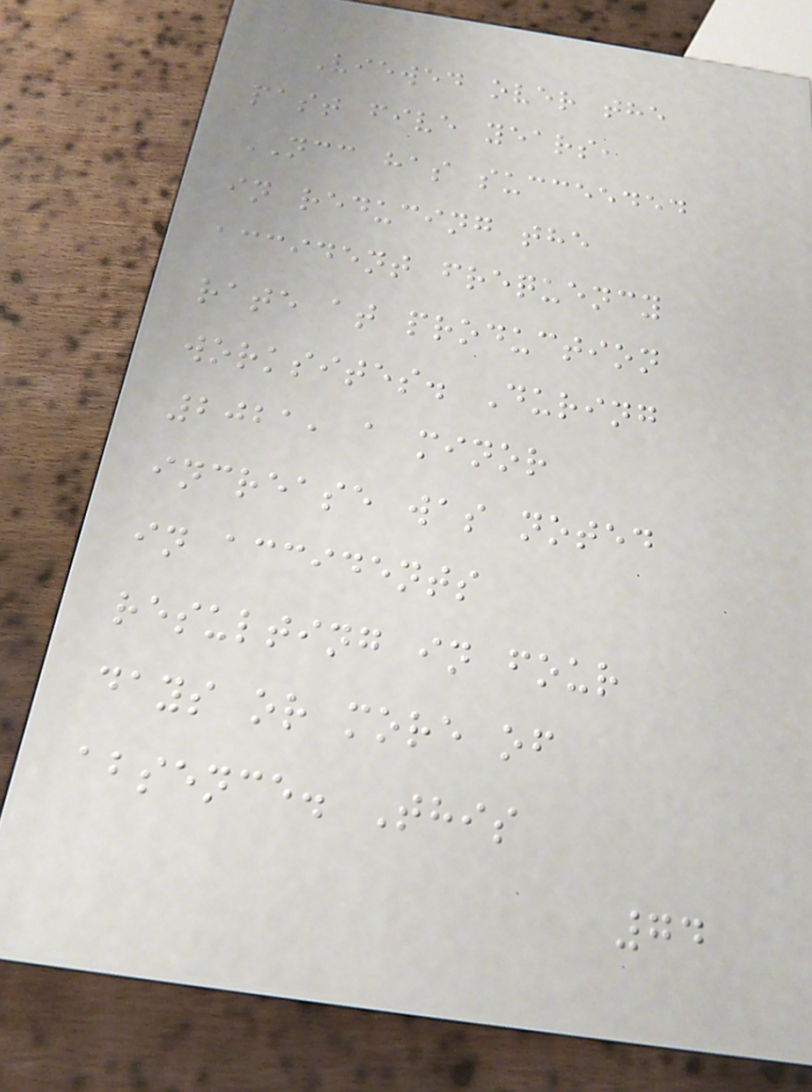Viewed over the
past five years,
NCC has succeeded
in reducing the
accident frequency
rate at production
worksites. During
2021, a minor
increase was noted
in accidents
resulting in four
days or more of
absence. This
74
